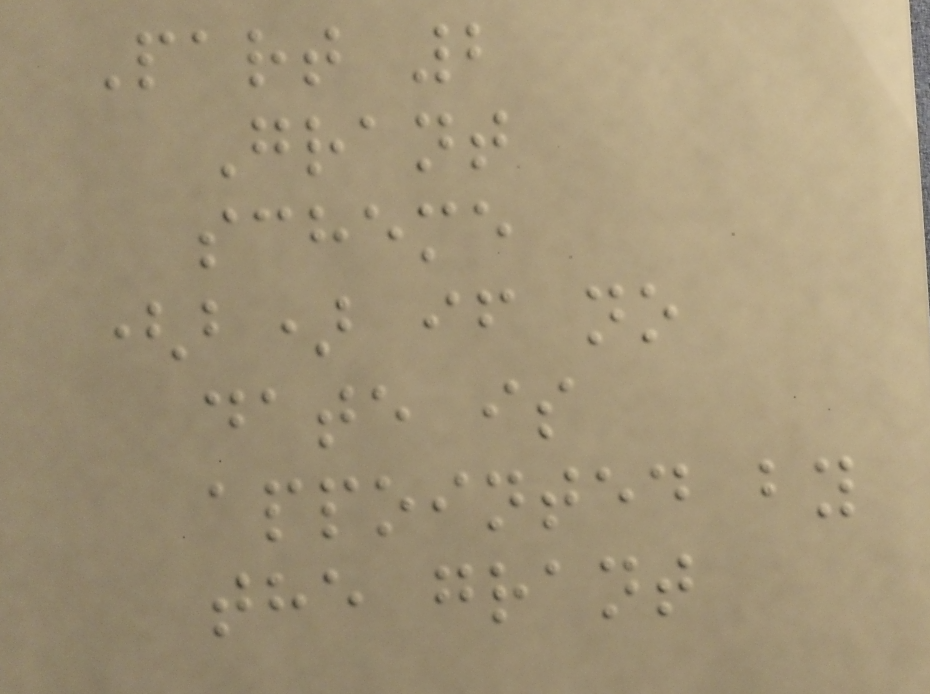Part 2
Grant
scheme
(b) if no
date is
appointed by
the grant
